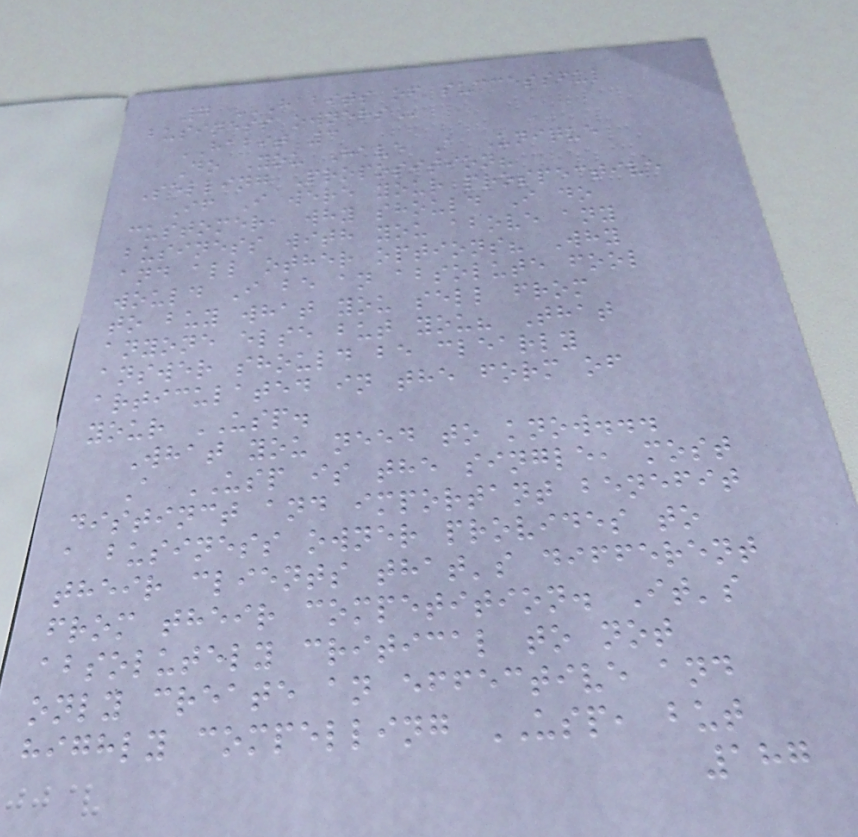7 HABITS OF SUCCESSFUL
BUSINESS OWNERS
HABIT 3
Do You Have A Unique
Selling Proposition?
If I were your prospective
customer, why should I do
business with you above any
and all other options? Why
would I be an absolute fool
to buy what you sell from
anyone else but you? That
answer should be clearly
articulated in the form of
your USP.
What you need to know...
A USP is the single, most
distinct and important benefit
a business owner provides to
their clients that's different
from their competition. It's
absolutely critical to not
only create an effective and
highly compelling USP, but
187
